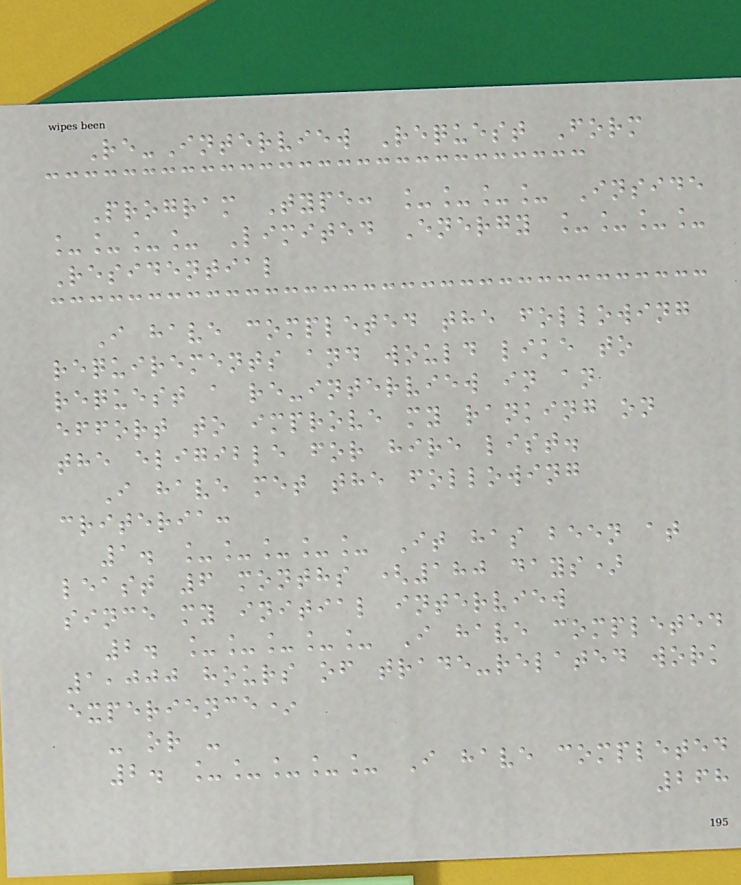Re-Interview Request Form
Program Type: ____ Inside
____ Limited Energy ____
Residential
I have completed the following
requirements and would like to
request a re-interview in an
effort to improve my ranking on
the eligible for hire list.
I have met the following
criteria:
1. _____ It has been at
least 6 months (180 days)
since my initial interview
2. _____ I have completed
1,000 hours of trade-related work
experience*
- or -
2. _____ I have completed
268
